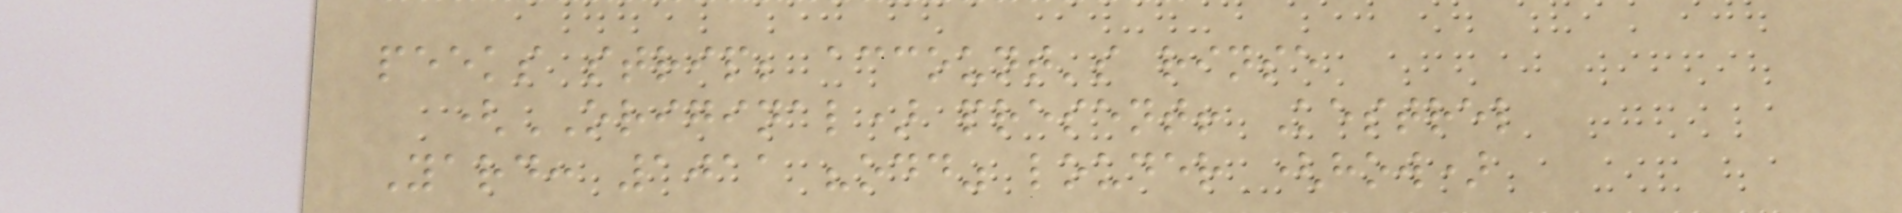peeks strip; account's rinse
(ORIGINAL) present! Kestrel
Yard: 1011 "odd" louder (how)
